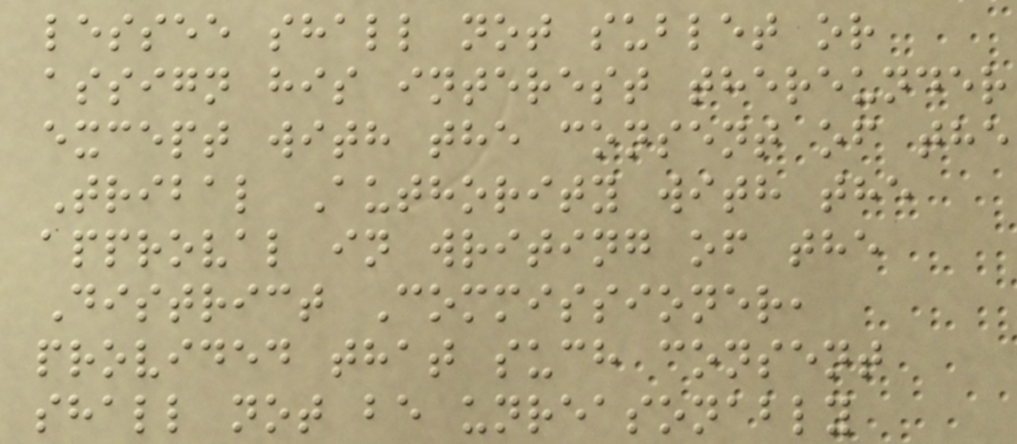lessee shall not sublet or
assign his interest thereunder
except with the consent of the
Tribal Authority with the
approval in writing of the
District Commissioner,
provided that such consent
shall not be unreasonably
